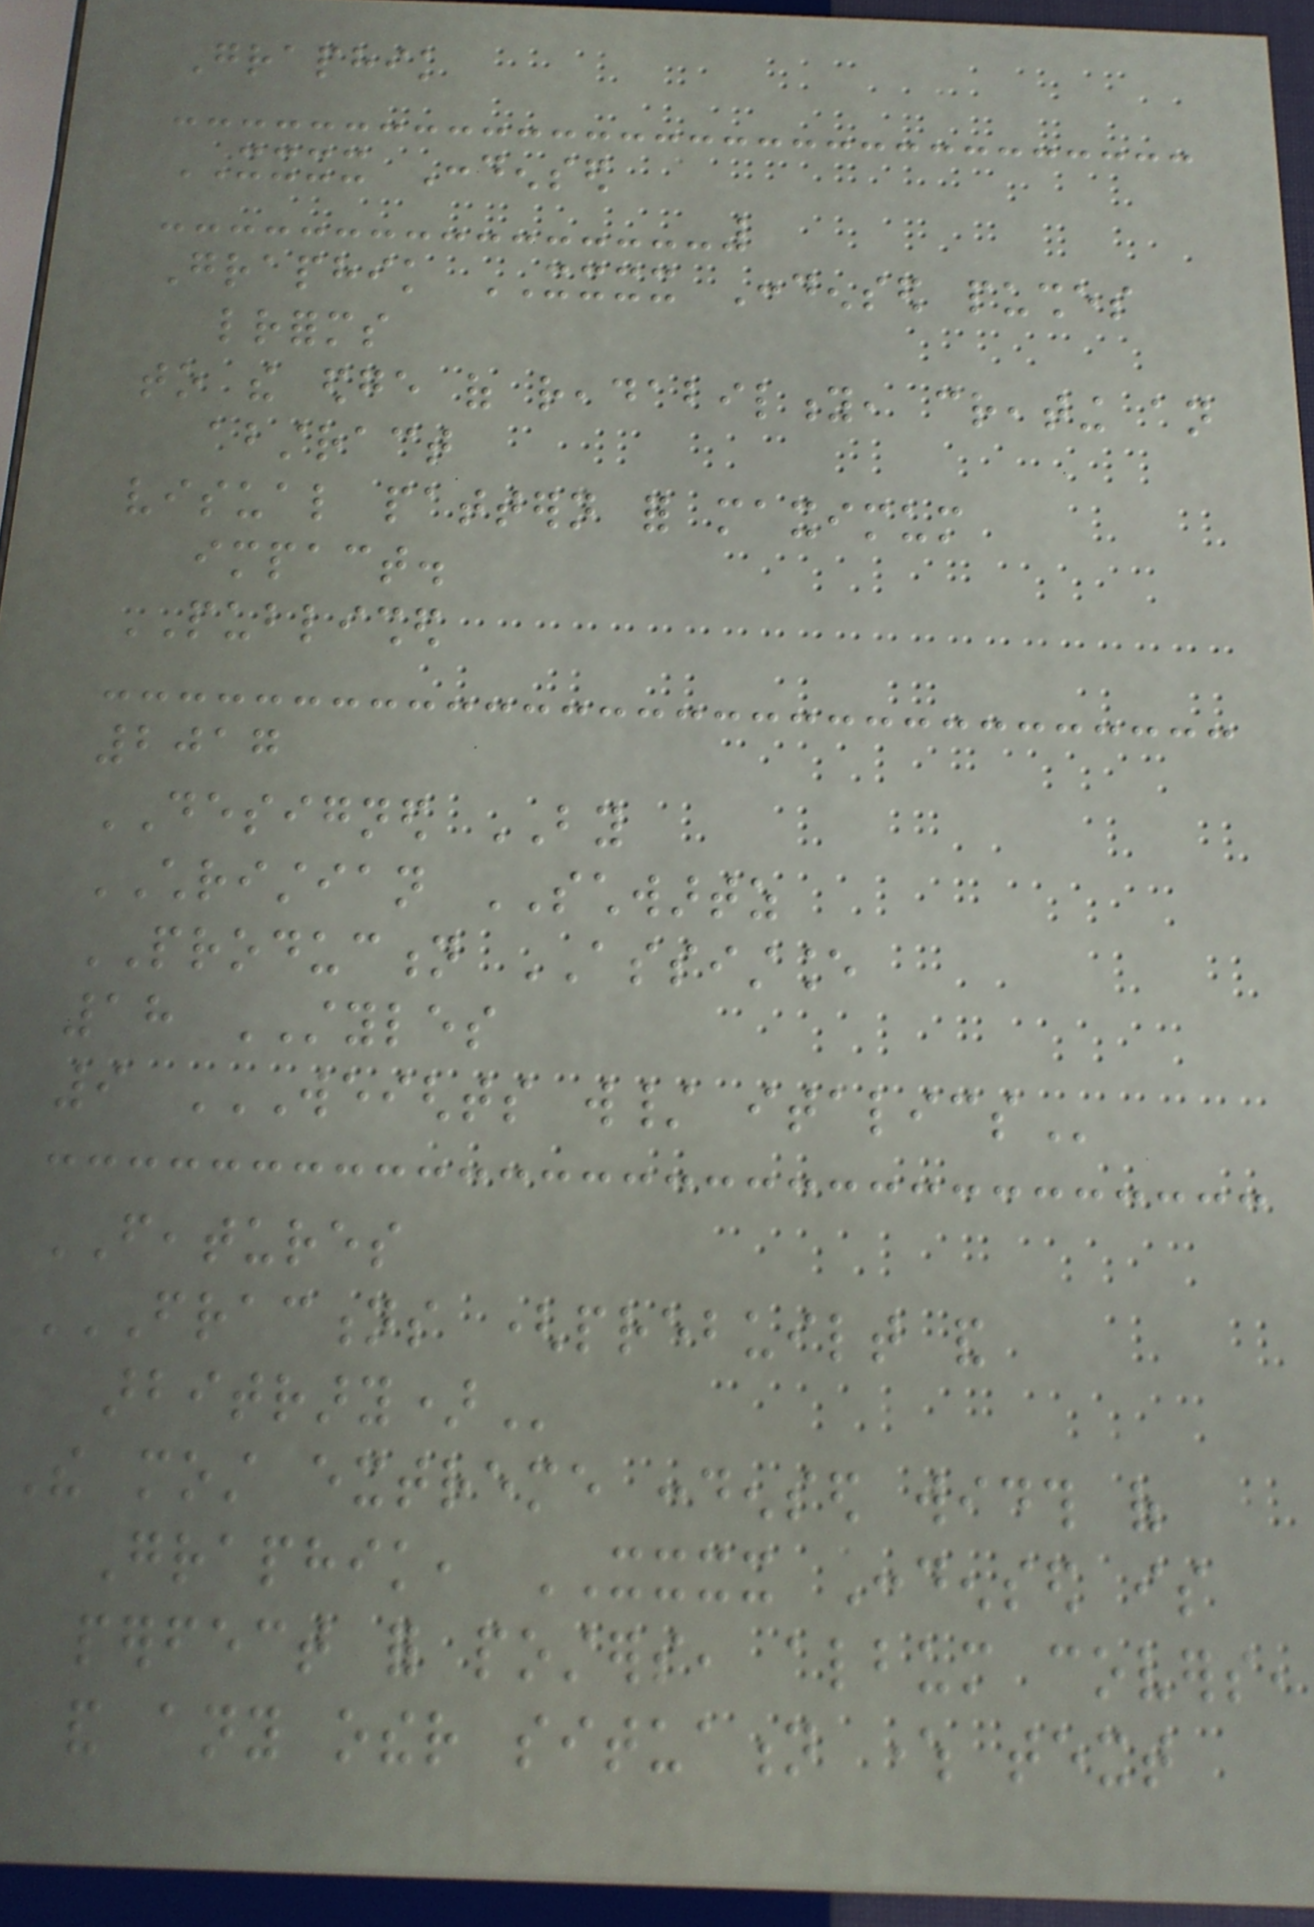Graphik
XXXX Condensed
Graphik XXXX Condensed pushes
letterforms
to the edge of readability, creating an
abstract
visual pattern for maximum
impact.
PUBLISHED
2017
DESIGNED BY
CHRISTIAN SCHWARTZ
PRODUCTION ASSISTANCE
18 STYLES
9 WEIGHTS W/ ITALICS
FEATURES
FRACTIONS (PREBUILT AND
ARBITRARY)
The most extreme condensed width of
Graphik, XXXX Condensed is
perfect for posters, album covers,
and any other situation where text
